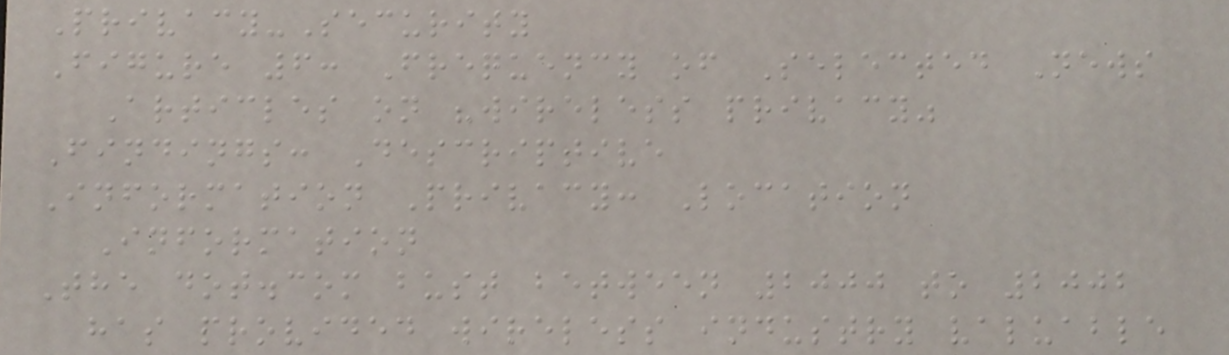Privacy-Security
Figure 6: Frequency of Selected News
Articles on "wireless privacy"
Findings: Descriptive
Information Privacy: Location
Information
The dot.com bust between 2000 to 2002
has provided wireless industry valuable
